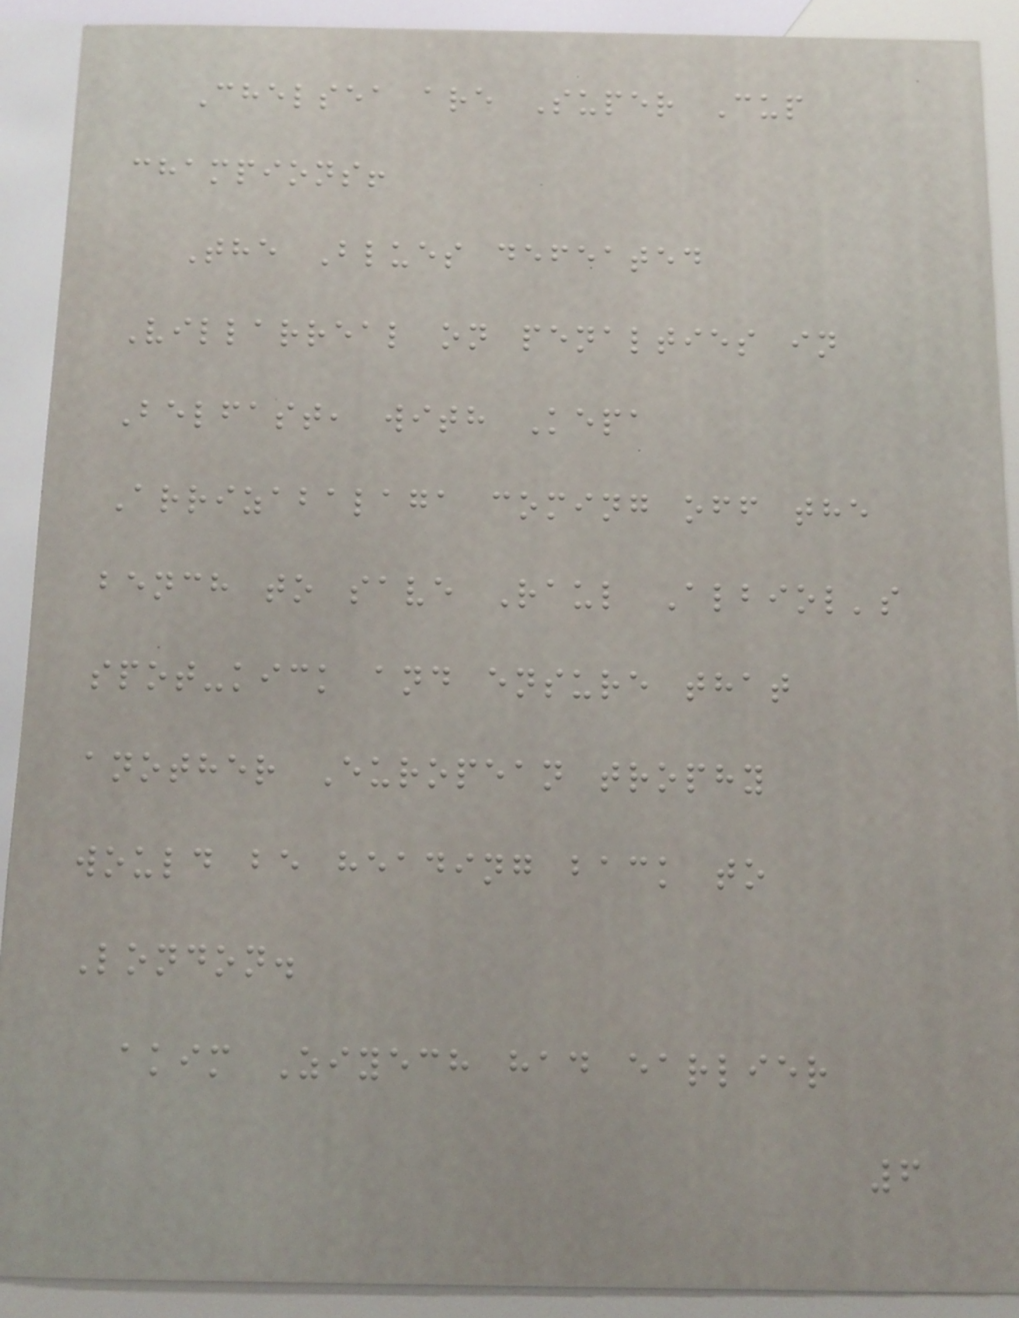Chelsea are Super Cup
champions!
The Blues defeated
Villarreal on penalties in
Belfast, with Kepa
Arrizabalaga coming off the
bench to save Raul Albiol's
spot-kick and ensure that
another European trophy
would be heading back to
London.
akim Ziyech had earlier
6
